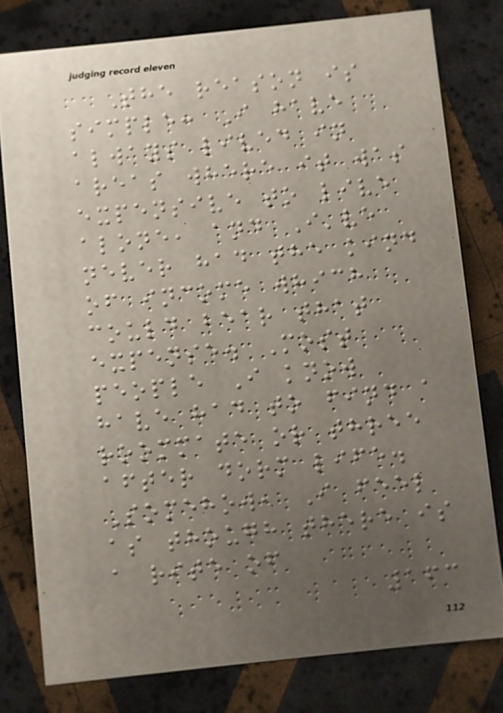The reason is
simple: I have
always lived in
areas where it was
expensive to live
alone, and I've
never had the kind
of income which
could bear that
expense. Most
people I know
have had to find a
roommate or three
after dorm life.
Somehow, I feel
as though there is
a rite of
163
